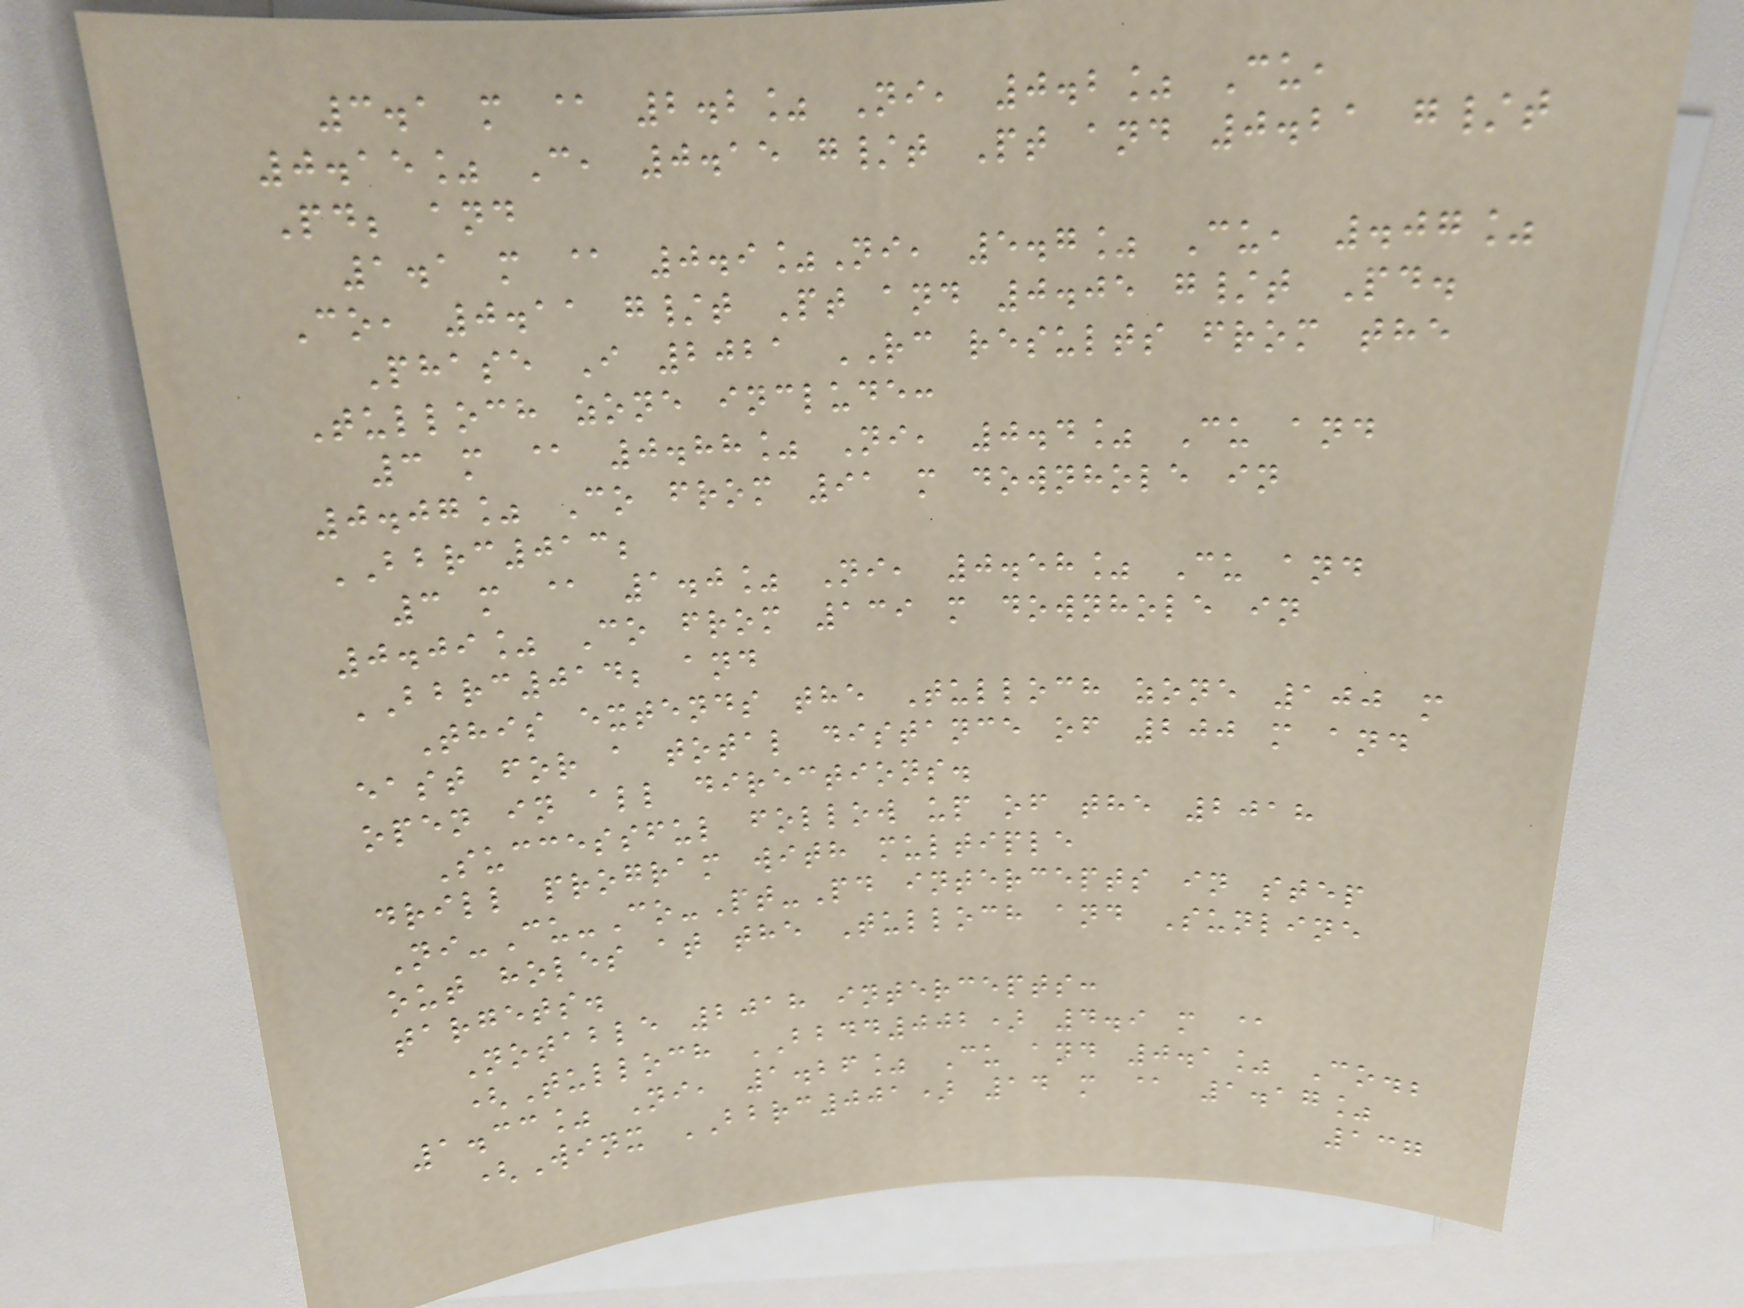3.1 m @ 2.2% Ni, 0.2% Cu,
0.15% C, 0.15 g/t Pt and 0.21 g/t
Pd; and
1.1 m @ 0.9%Ni, 5.7% Cu, .07%
Co, 0.11 g/t Pt and 0.05 g/t Pd.
Phase I 2021 RC results from the
Tulloch zone include:
3 m @ 0.88% Ni, 0.4% Cu and
0.07% Co from 91 m downhole in
BBRC013;
3 m @ 1.0% Ni, 0.58% Cu and
0.09% Co from 139 m downhole in
BBRC014; and
This extends the Tulloch zone 100 m
east for a total distance of 200 m and
open in all directions.
Successful follow up of the 2018
drill program with multiple
Ni-Cu-Co-Pt-Pd intercepts in step
out holes at the Tulloch and Sunline
targets.
Notable 2018 intercepts:
(Tulloch BBDD002) 4.9 m @
1.33% Ni, 1.26% Cu and 0.1% Co.;
(Winx BBRC001) 14 m @ 1.17%
137
